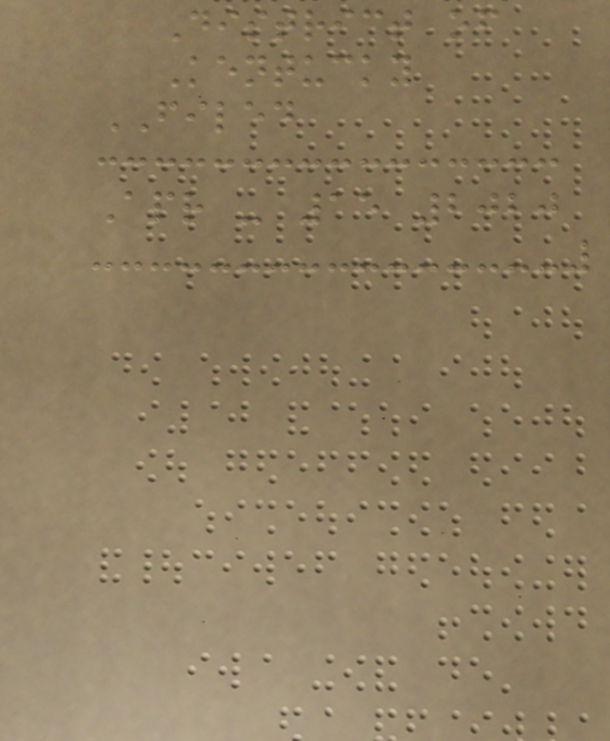District of
Kentucky
FILED
Apr - 15 2020
